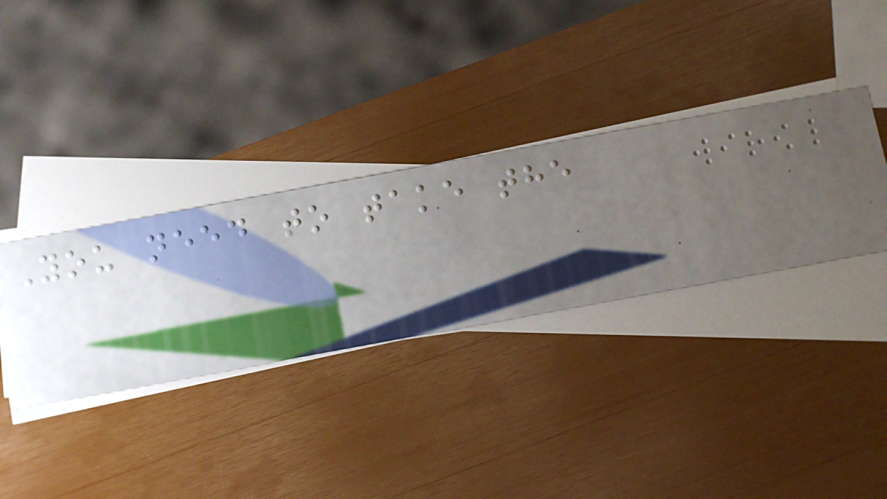You need to take the
